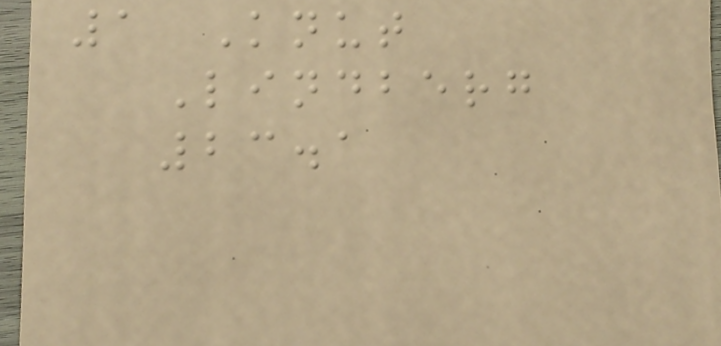1 Knut
Lindberg
23.1
